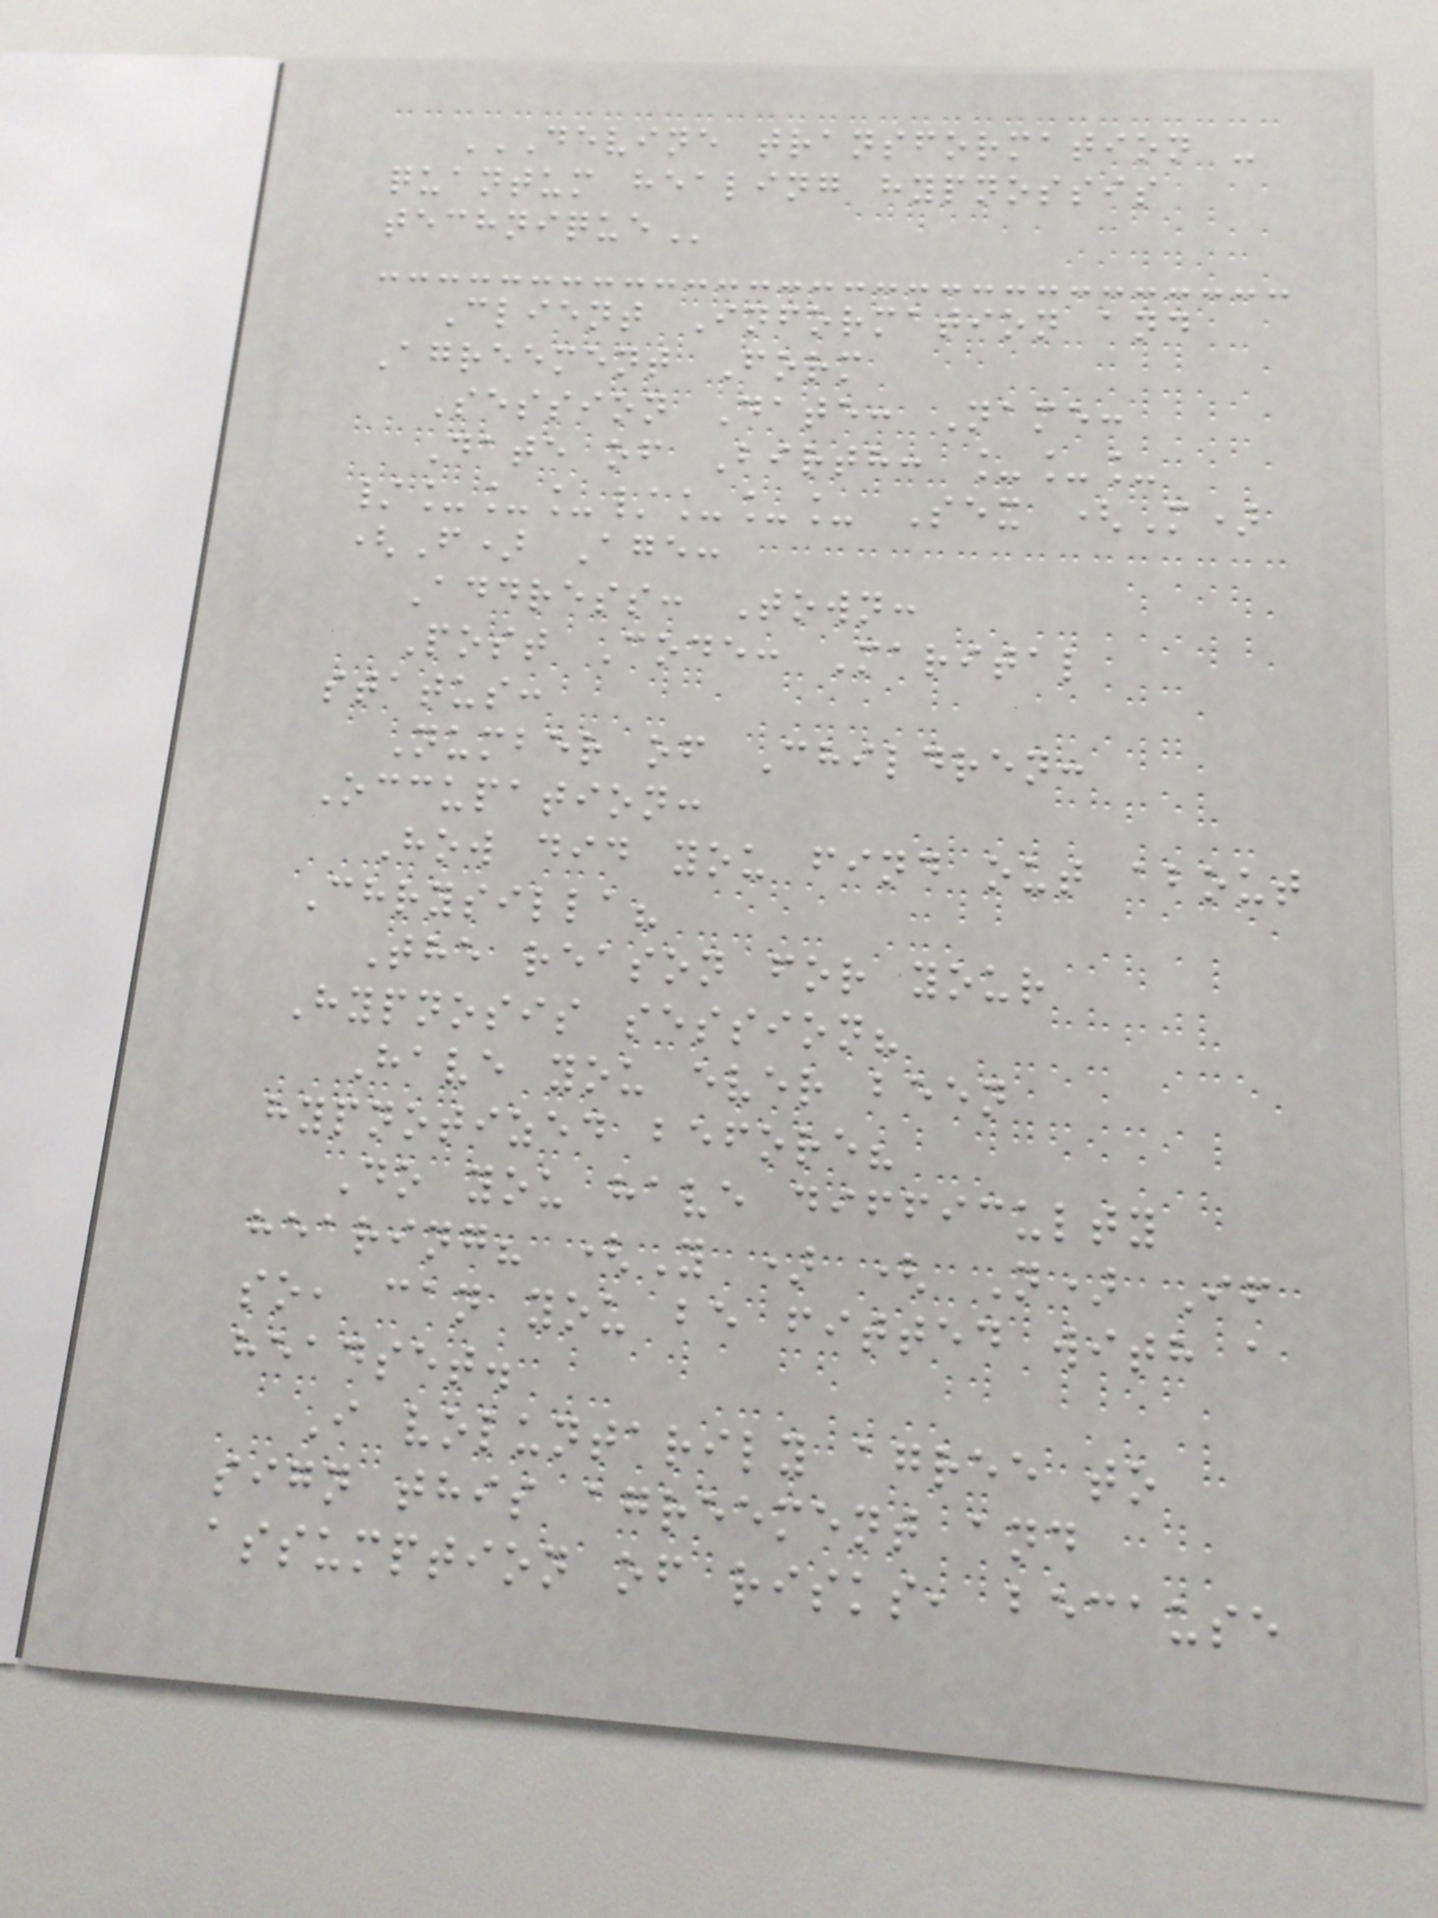DEVINE TRANSFORMATION -
QUANTUM HEALING HYPNOSSIS
TECHNIQUE
Client Information and
Agreement Form
Session Date: Name:
Date of Birth: ___
/___/___ Sex (M)
(F) Age:
Address: Town:
Post Code: Marital
status:
Number of Children:
Occupation:
How did you find out about
Chrysilla?
The reason for your
Hypnosis session?
Have you ever been
hypnotized before?
Do you have difficulty
hearing? (Y ) ( N) If
so, can you be fitted with a
headset.
I voluntarily agree to
sign this agreement and
assumption of risks, because
